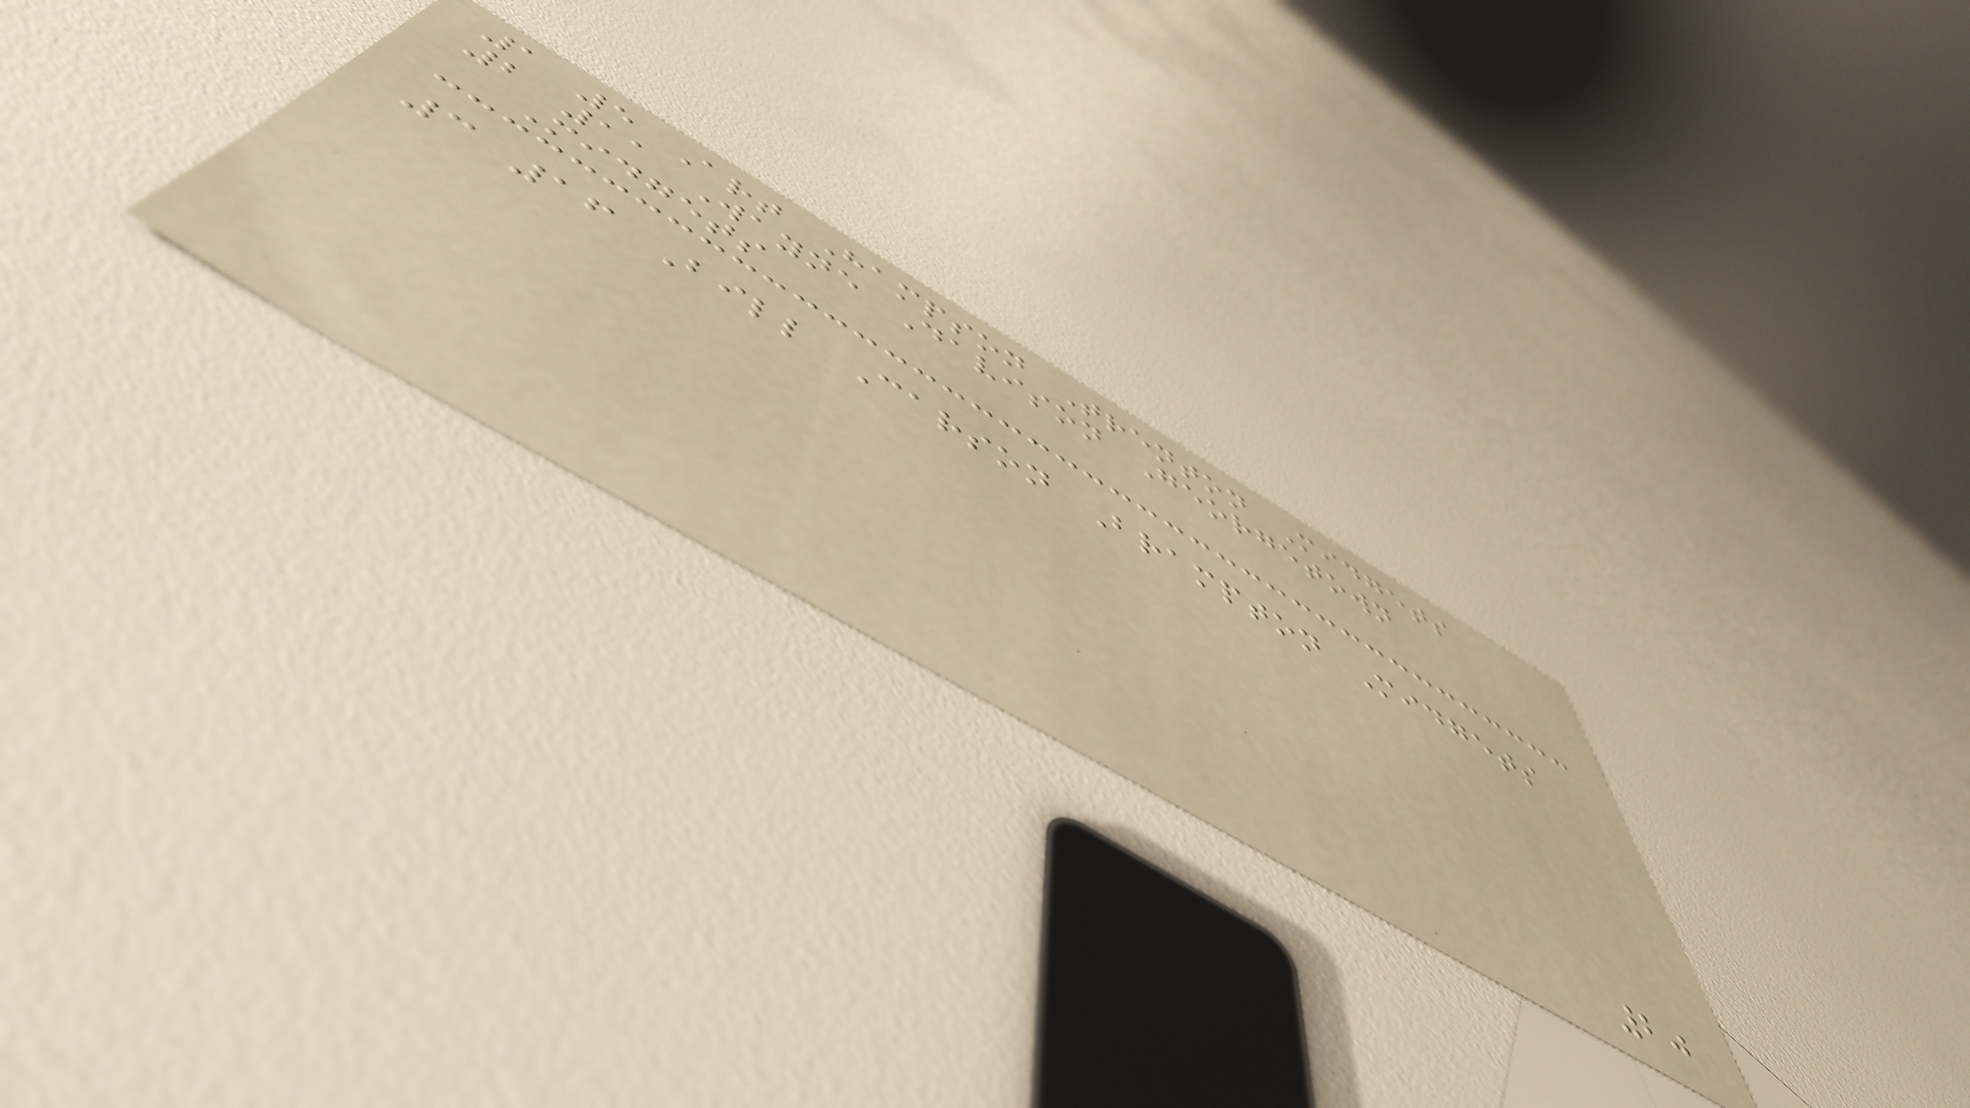1 5 Art Hampson Trenton Midgets
2 11 Wayne Davison Georgetown
Midgets
3 16 Bill Carson Brampton Midgets
20
